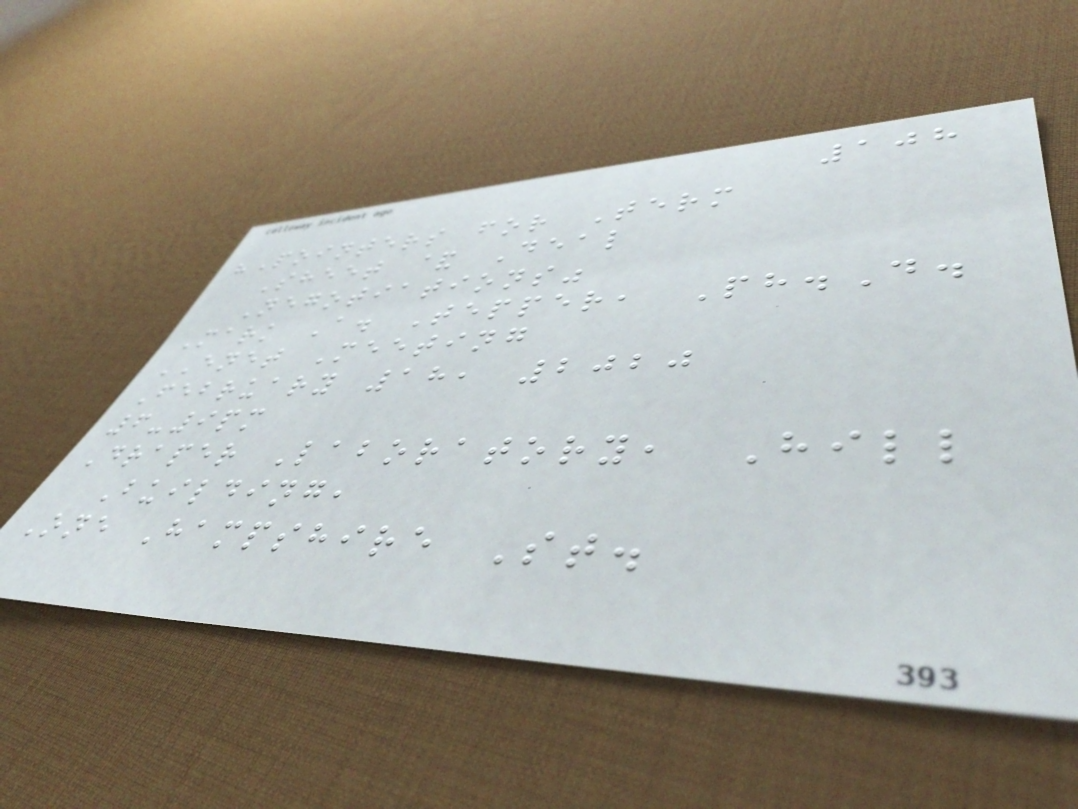108
"Pointers for Term
Sheet & Deal
Negotiations"
Mark A. Tepper, Ph.D.
ENET Meeting
February 18, 2020
6-9pm
Draper Laboratory, Hill
Building,
One Hampshire St.
